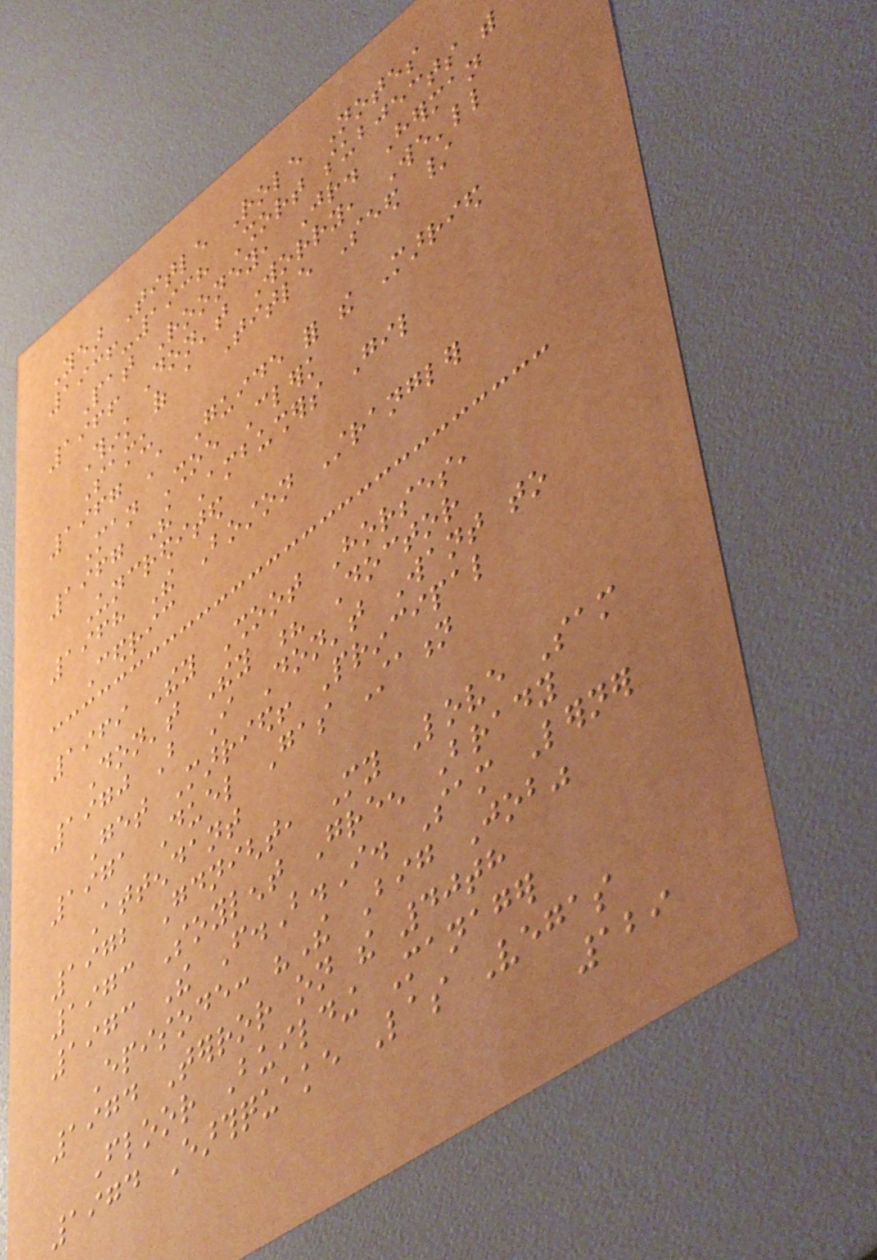Year Title Role Notes
1936-1938 Short subjects with
Pat Rooney, Jr. Herman
1966 Don't Worry, We'll
Think of a Title Seed /
Samu
1967 A Guide for the Married
Man Shoe Clerk
1967 The Ambushers Gil
Uncredited
1968 The Boston Strangler
Cedric
1969 They Shoot Horses,
Don't They ? Doctor
1970 But I Don't Want to
Get Married! Principal
1971 Duel Gas Station
Attendant
1972 Goodnight, My Love Sam
1973 Soylent Green Brady
1973 The F.B.I. Sam Lerner
Episode: "The Big Job"
1974 Terror on the 40th
Floor Building Manager
1974 Earthquake Las Vegas
129
